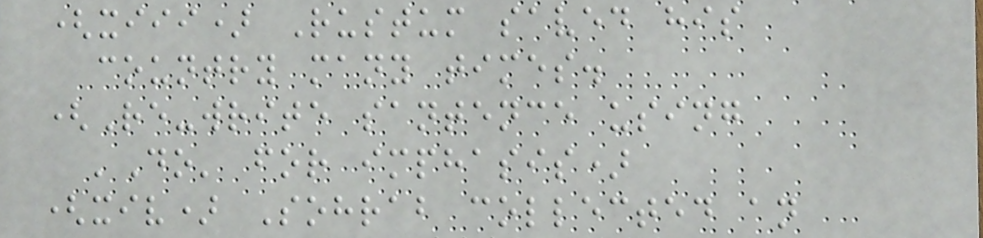(xiii) Rustum saved his
country many times.
(Re-write santence using
'Do' for imphasis)
(xiv) Sohrab collected an
